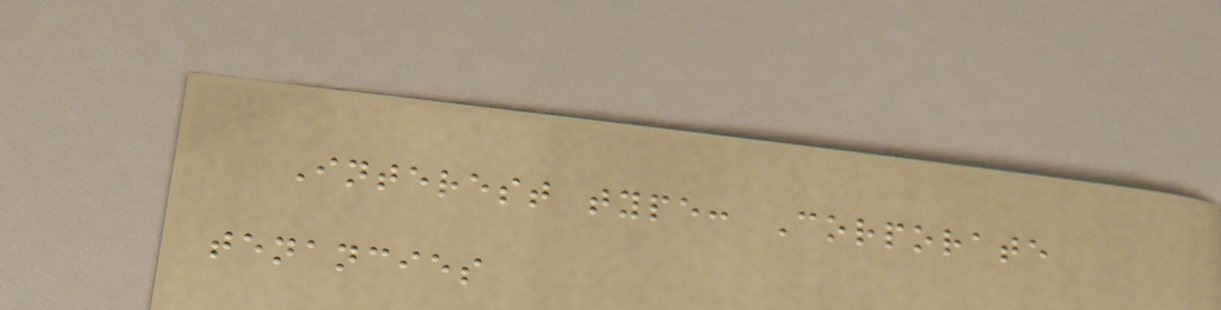Interest type: Corporate
tenancies
